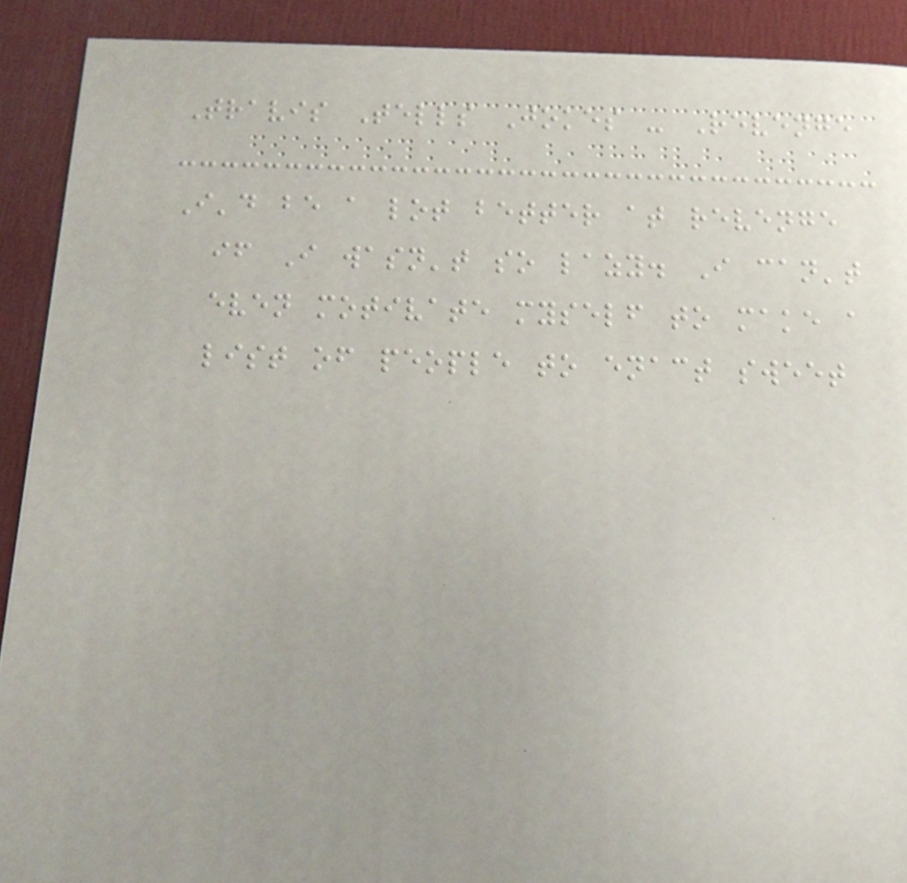Travis Tells Jokes - Revenge
I'd be a lot better at revenge
if I wasn't so lazy. I can't
even motivate myself to make a
list of people to enact sweet
